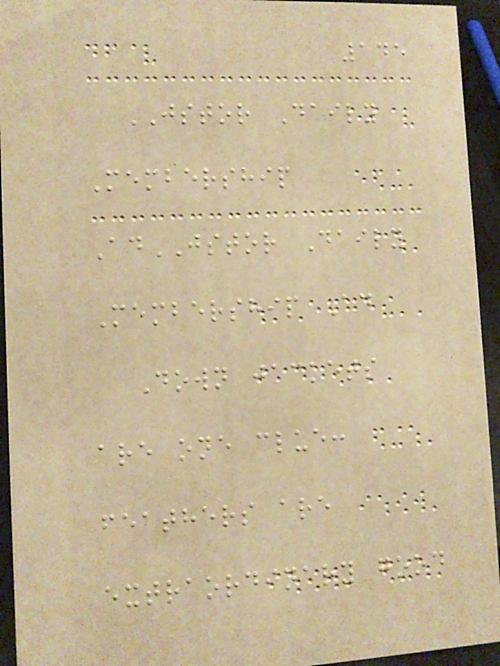145
JSTOR Daily
Membership
AdJSTOR Daily
Membership Ad
Down jackets
are one clue:
feathers are
extraordinary good
